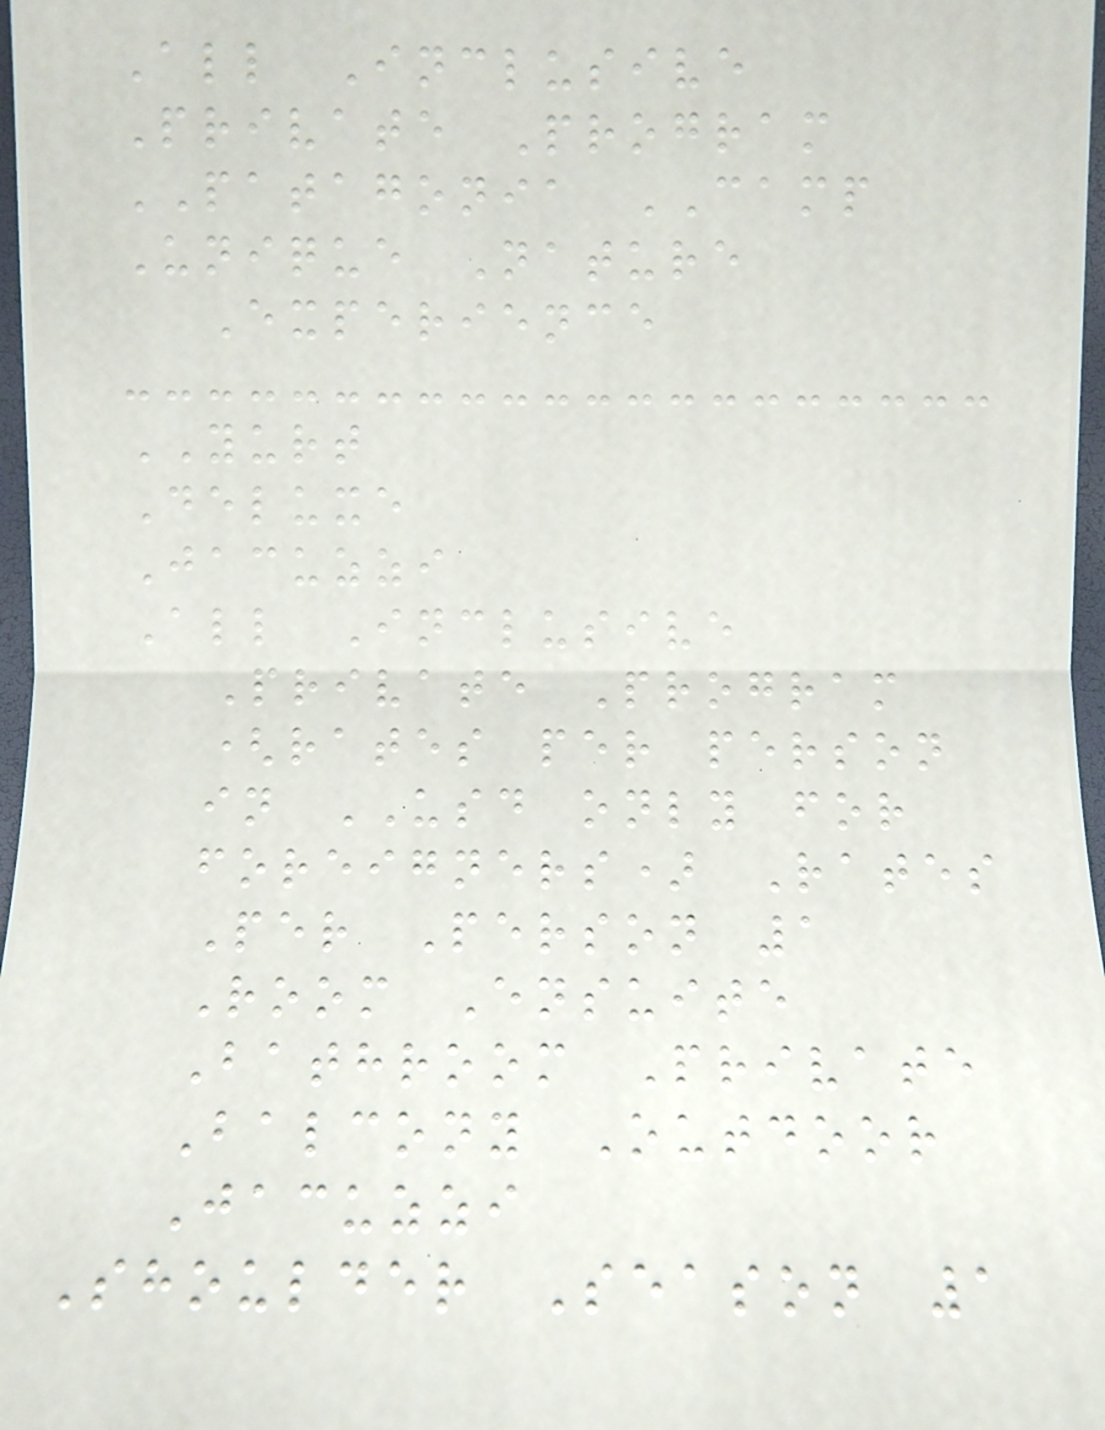All Inclusive
Private Program
PATAGONIA CAMP
Unique Nature
Experience
YURT
Deluxe
Jacuzzi
All Inclusive
Private Program
(rates per person
in USD only for
foreigners) Rates
Per Person 1
Room Ensuite
Bathroom Private
Balcony Outdoor
Jacuzzi
Shoulder Season 1
